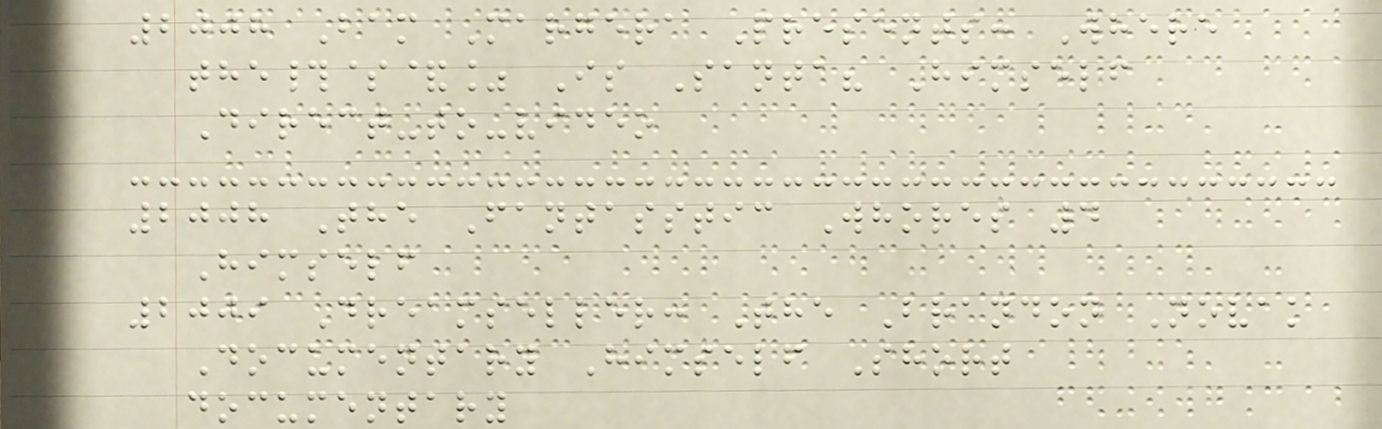2008 Bam Margera Presents: Where
the#$&% Is Santa? Himself
Direct-to-video
2008 The Fantasstic Whores 4
Himself
2009 Dreamseller: The Brandon Novak
Documentary Himself Short
documentary
